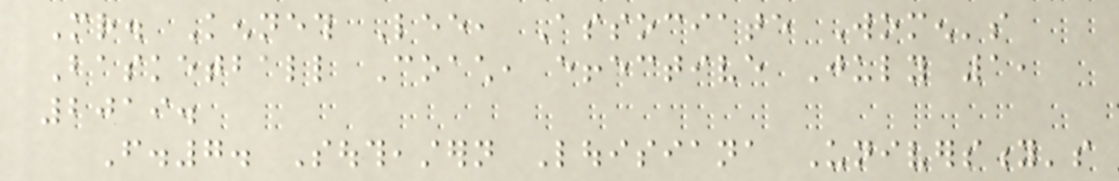Mr. Kenneth Lee, Associate Women's
Basketball Coach, effective July 1,
2019.
F.7. Southeastern Louisiana University's
